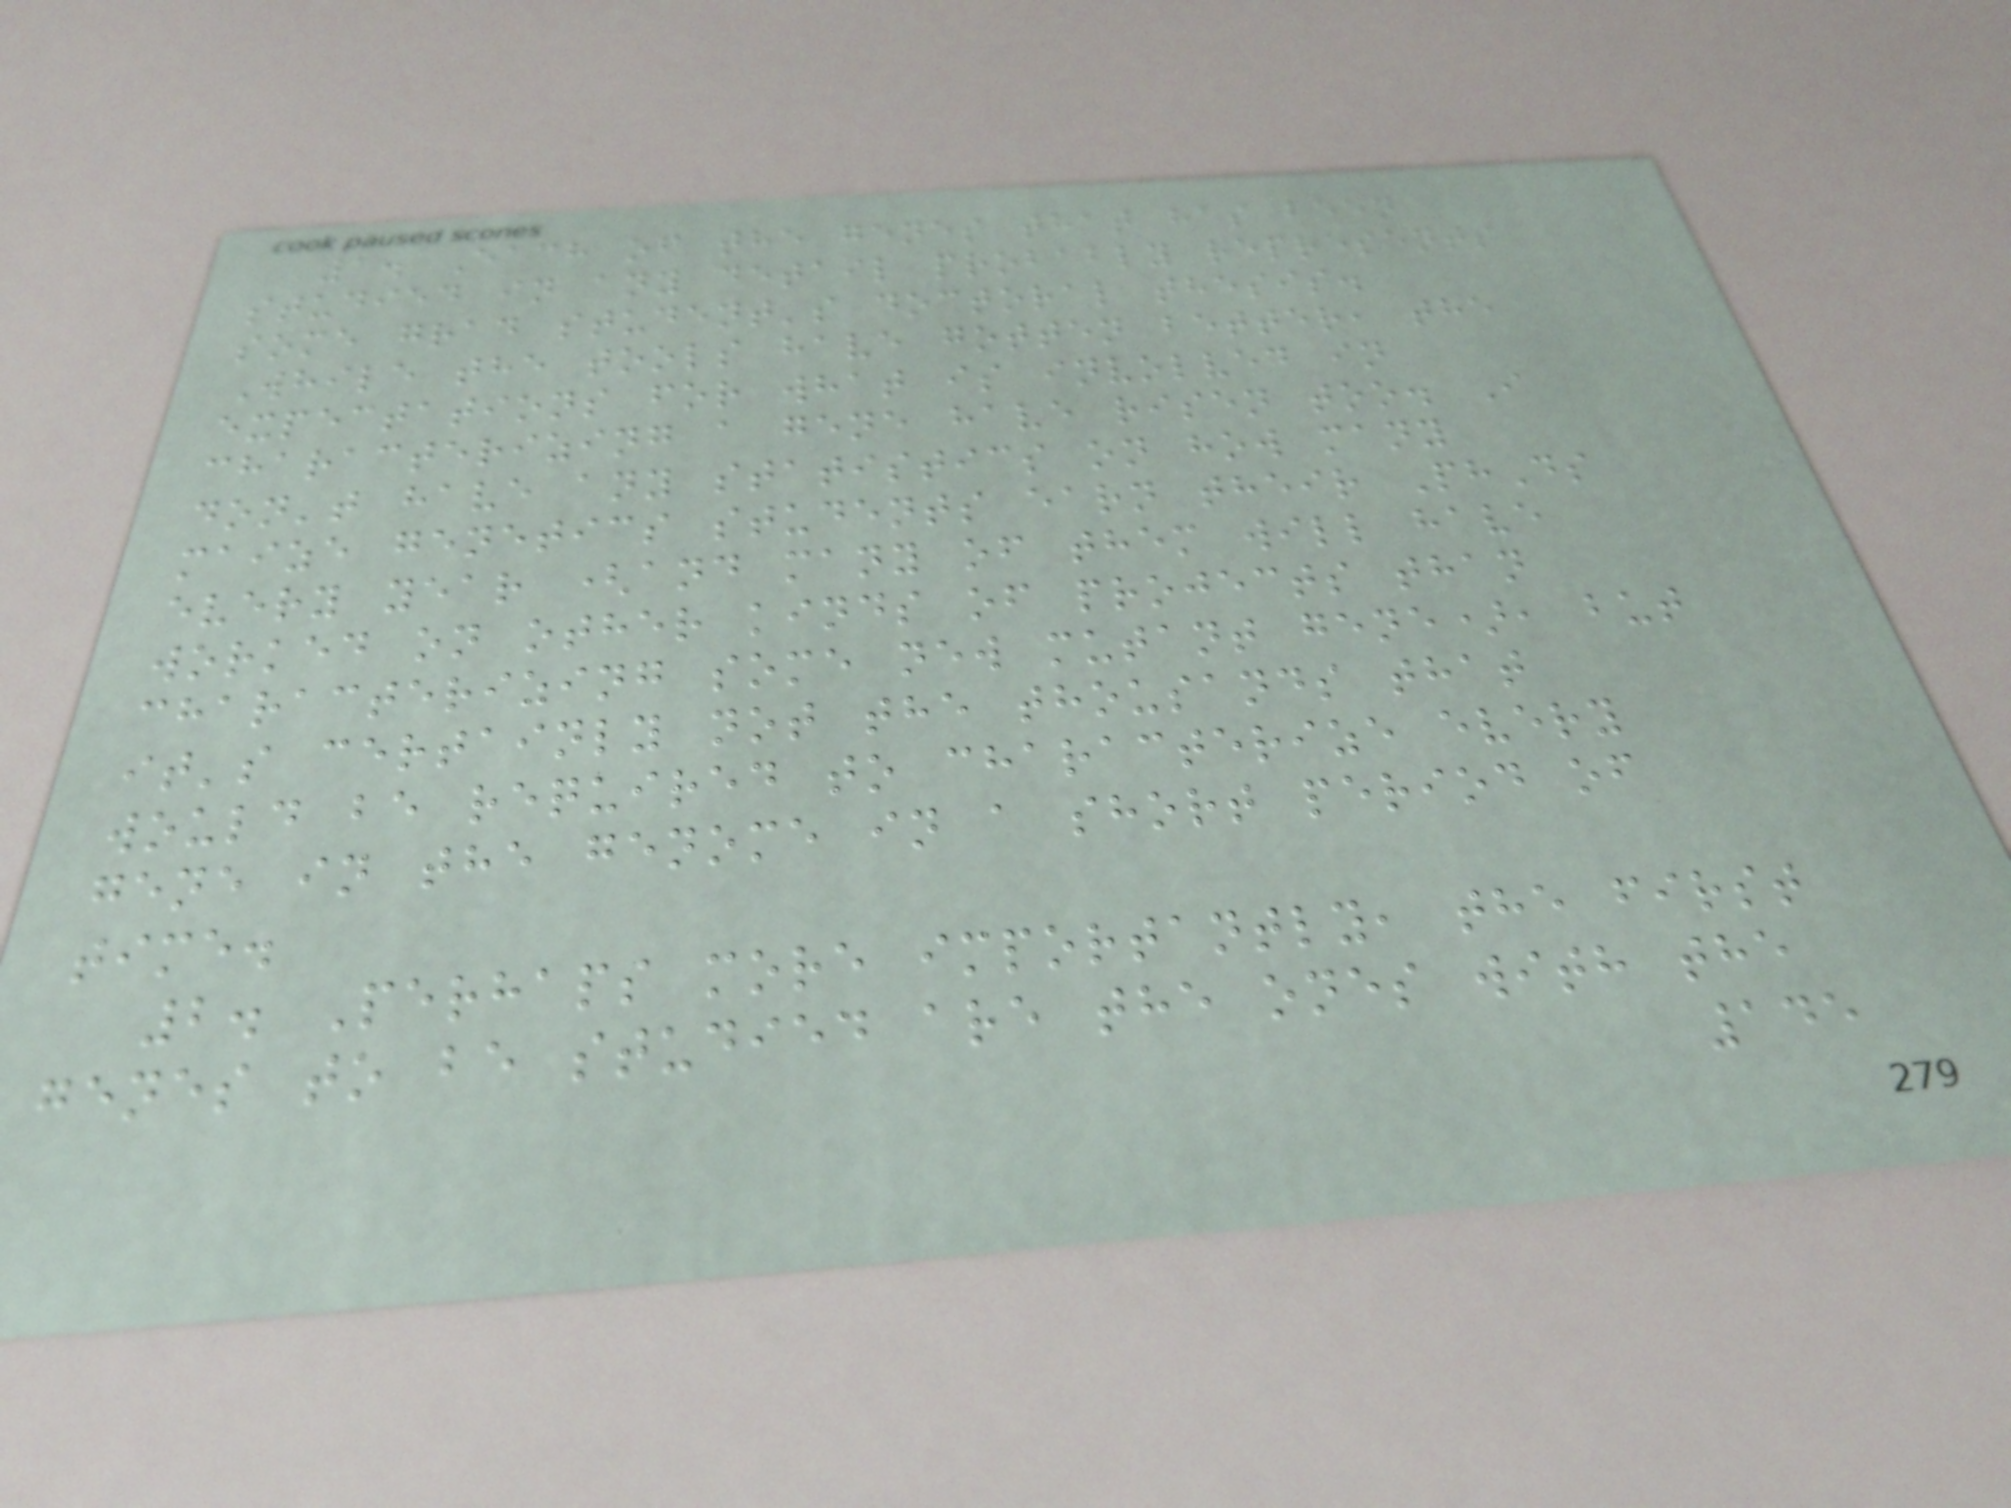1. Each of the genes that has been
studied in any detail probably represents
some grad student's doctoral thesis.
While the tools have gotten better, the
expectations for what is involved in
characterizing a gene have risen too. I
don't have any statistics on how many
maize genetics students earn their PhDs
every year (and many of them will have
worked on other kinds of projects than
characterizing some new mutant gene), but
it's certainly not the thousands that
would be required to characterize every
gene in the genome in a short period of
time.
2. Perhaps more importantly, the first
genes to be studied are the ones with the
145
